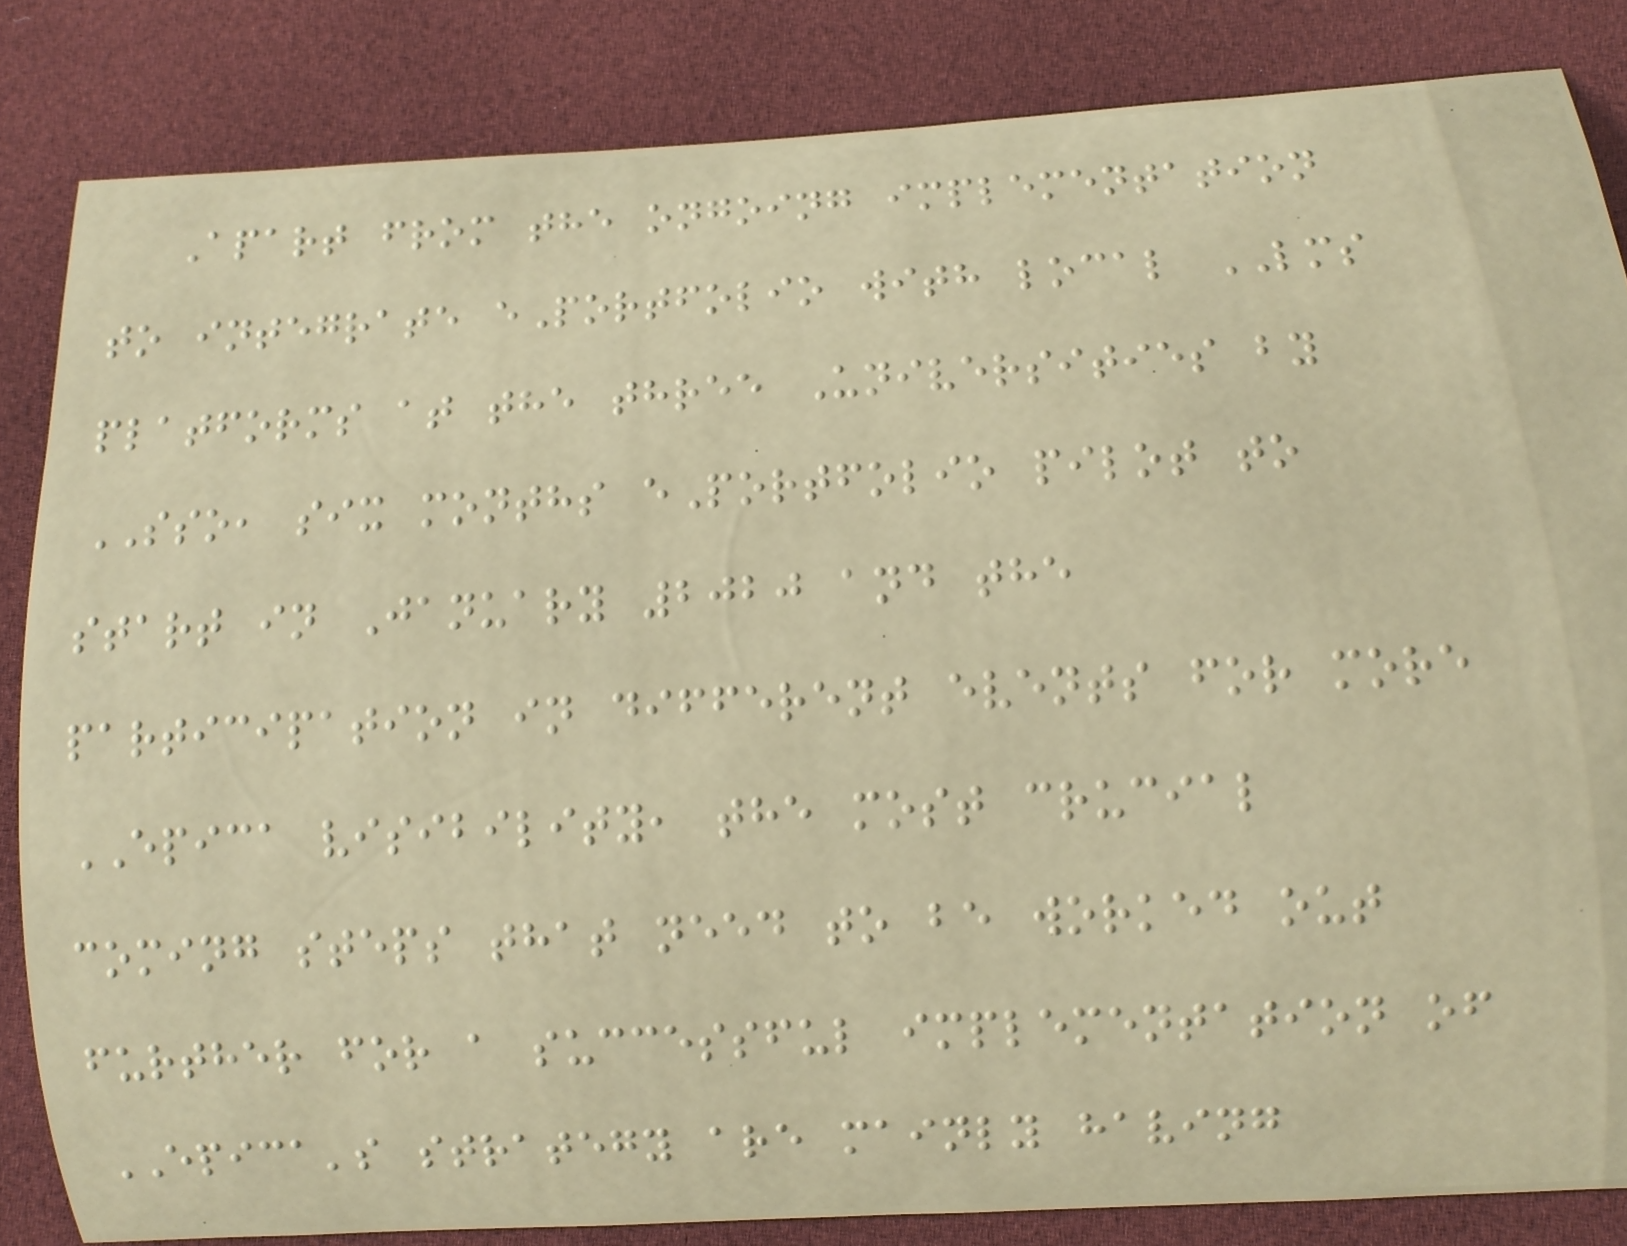Apart from the ongoing implementation
to integrate ePortfolio with local LMS
platforms at the three Universities by
SSO, six months ePortfolio pilot to
start in January 2020 and the
participation in different events for more
EPICA visibility, the most crucial
coming steps that need to be worked out
further for a successful implementation of
EPICA's strategy are mainly having
